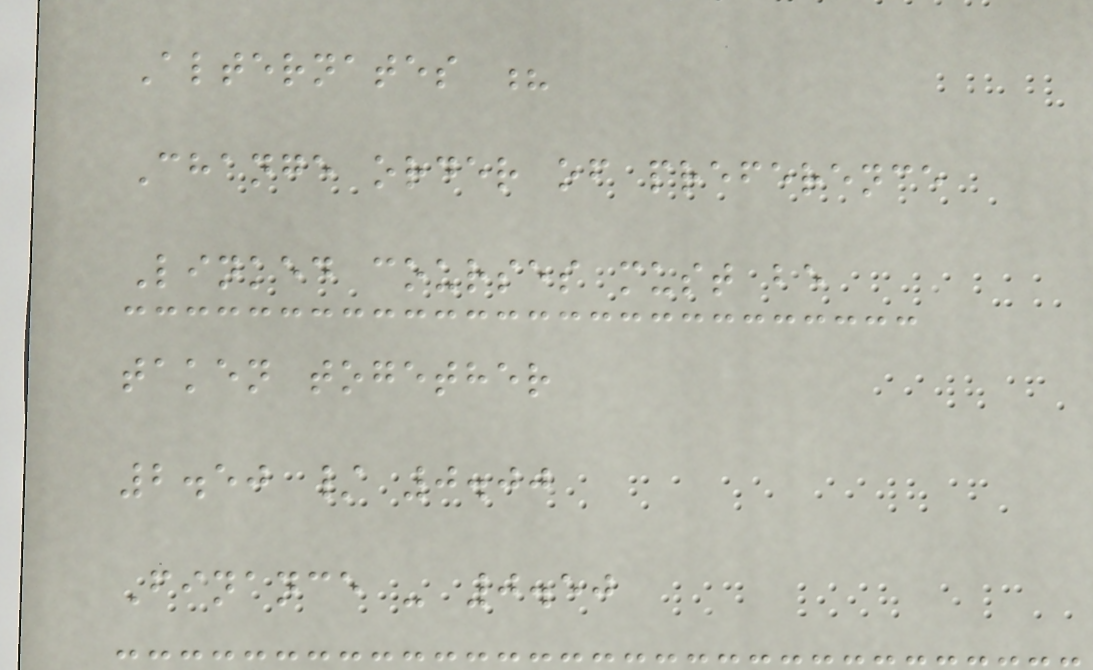Alternates ?
Change order of preference
Linked courses must be
taken together
2.50 / 0.00
Finance - 0.50
